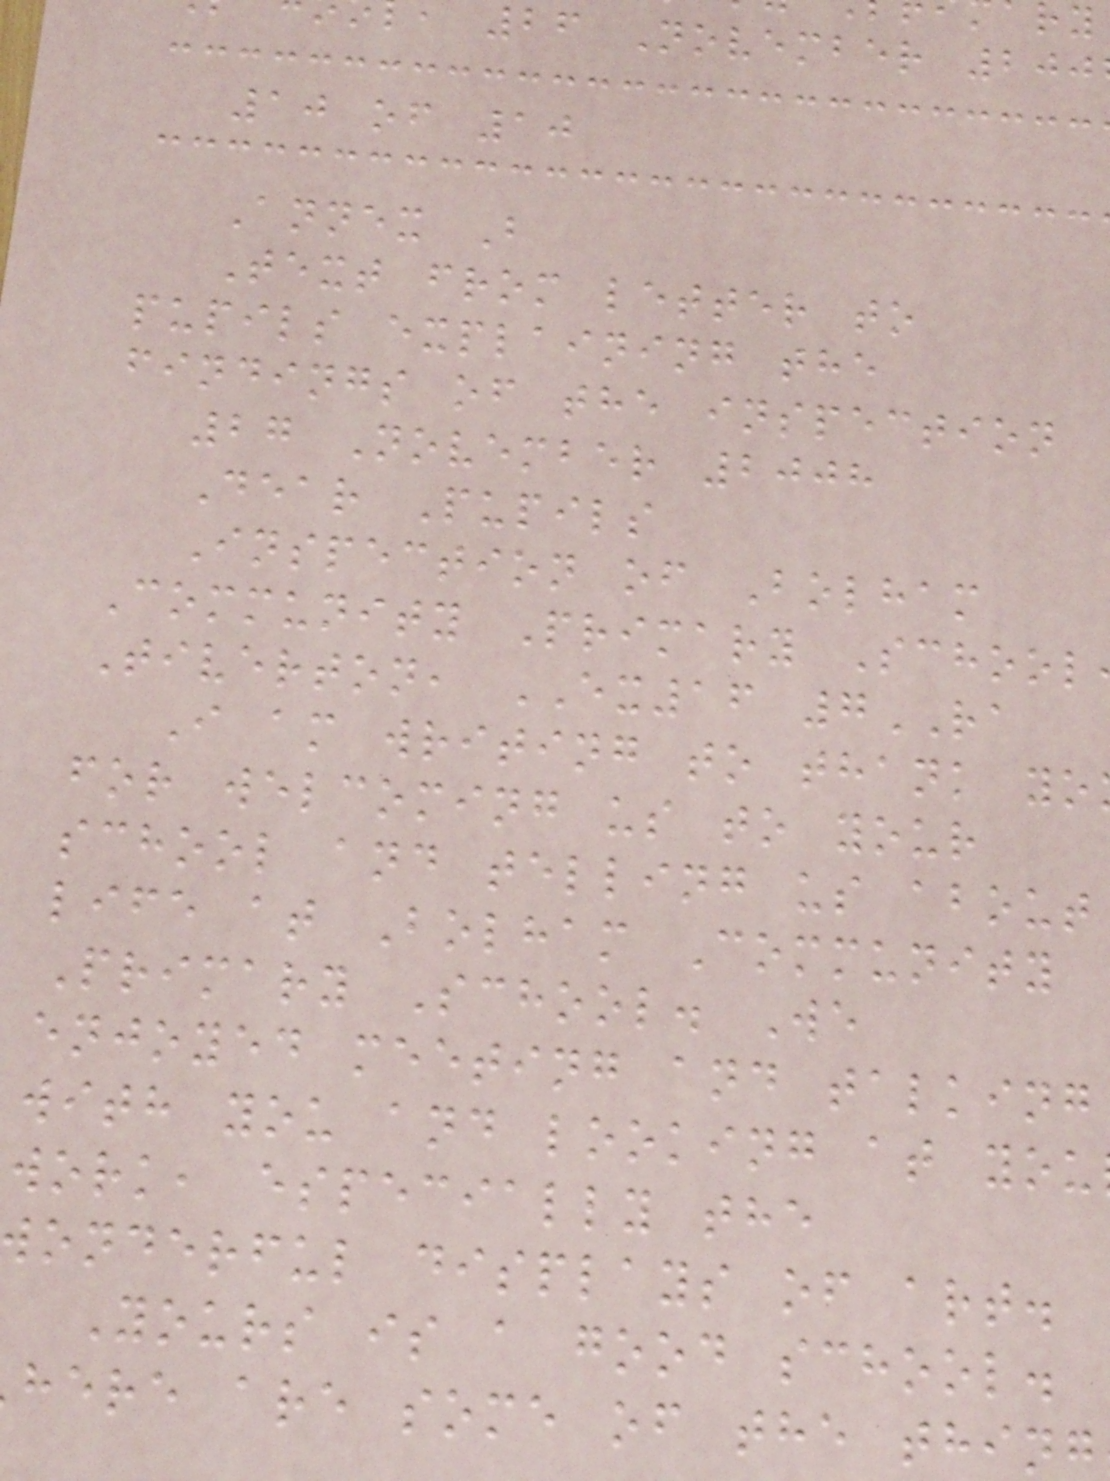26 November 200
10 of 10
Annex B
Text from letter to
pupils explaining the
findings of the inspection
27 November 2008
Dear Pupils
Inspection of Bolham
Community Primary School
Tiverton, EX16 7RA
I am writing to thank yo
for welcoming us to your
school and telling us about
life at Bolham Community
Primary School. We
enjoyed meeting and talking
with you and looking at you
work, especially the
onderful displays of art.
Yours is a good school.
here are some of the thing
